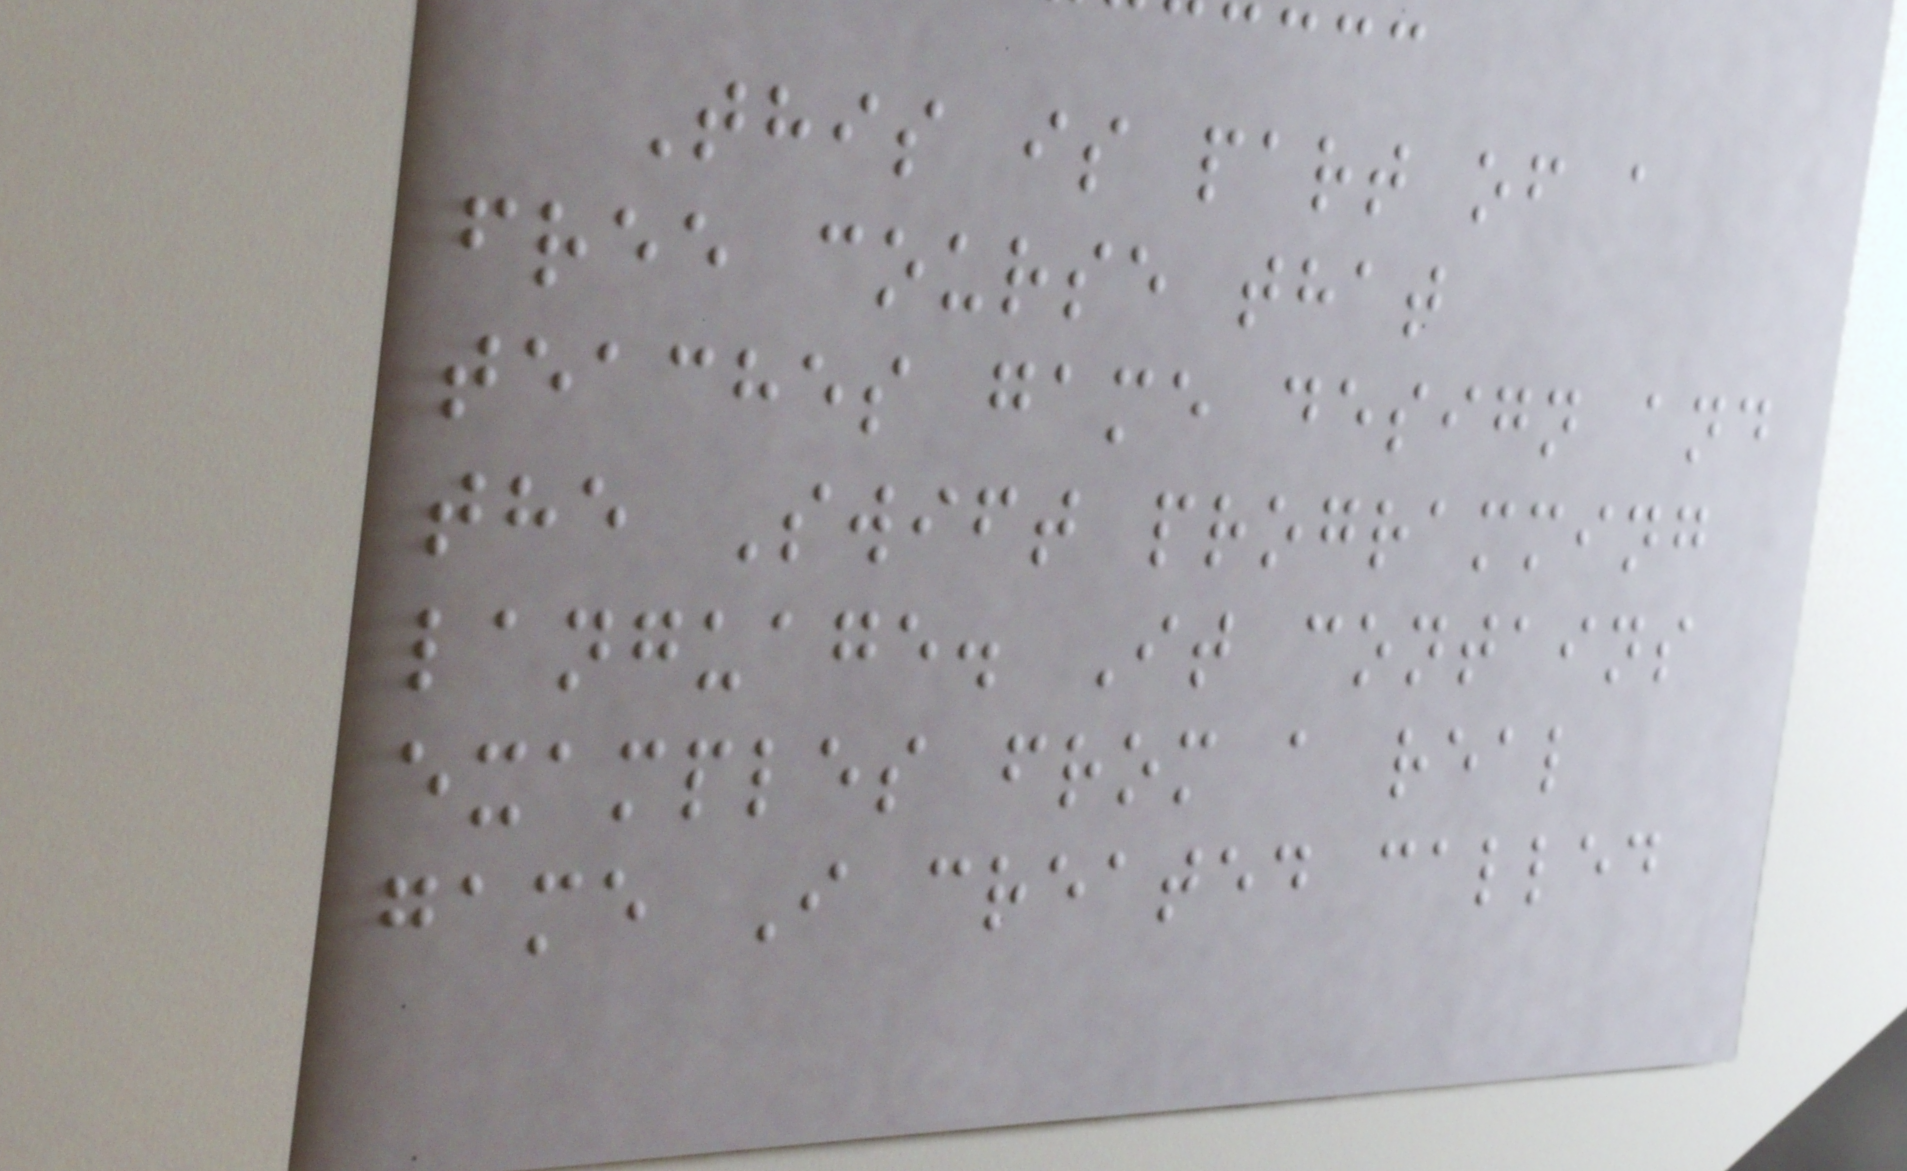This is part of a
free course that
teaches game design and
the Swift programming
language. It contains
examples from a real
game I created called
